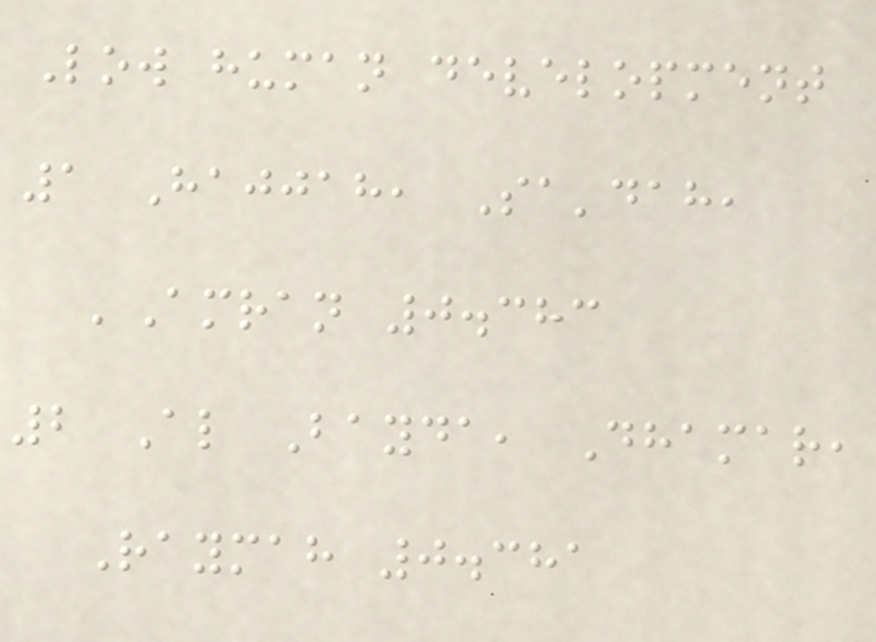Low human development
1 Hajjah, Sa'dah,
'Amran 0.383
2 Al Bayda, Dhamar,
Raymah 0.381
